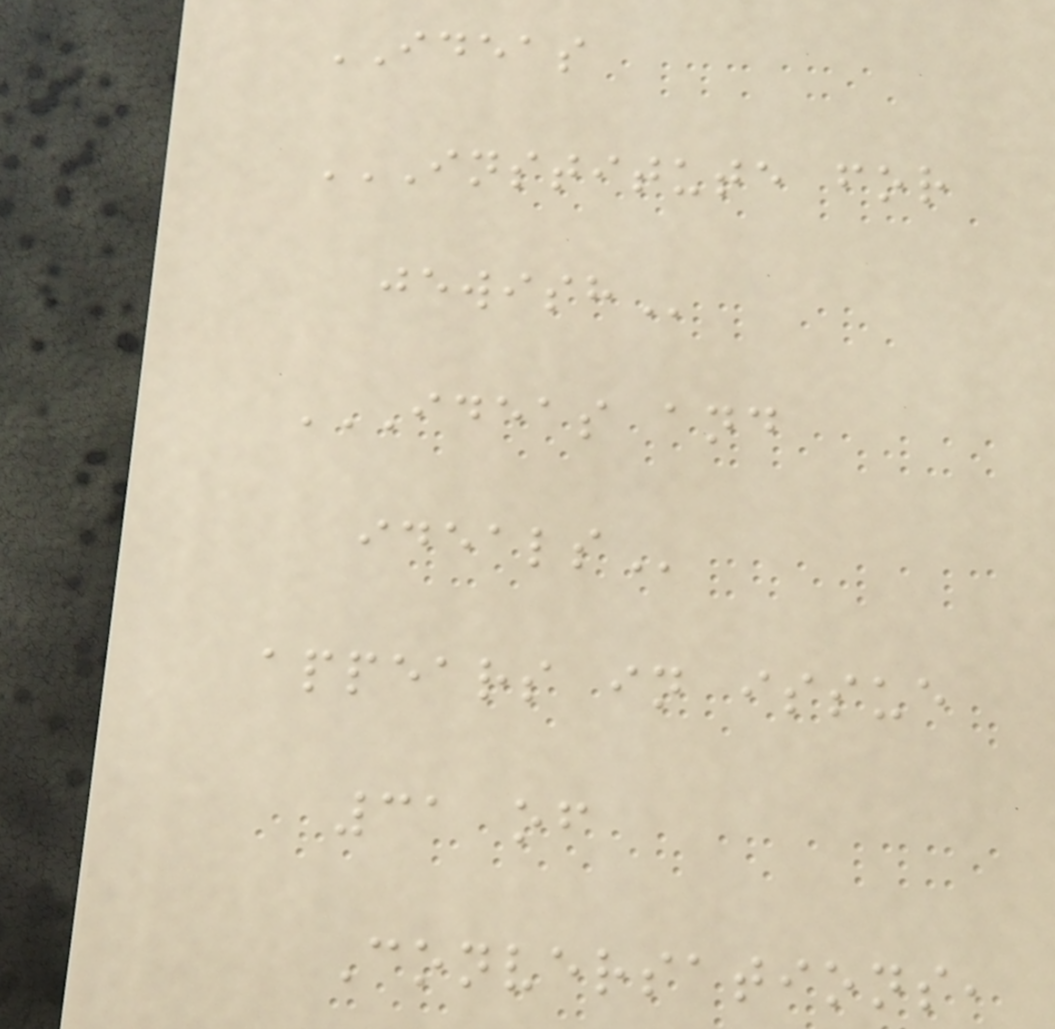IDEAS
INSTITUTE FOR
JEWISH
IDEAS AND
IDEALS
appears in issue
31 of
Conversations,
